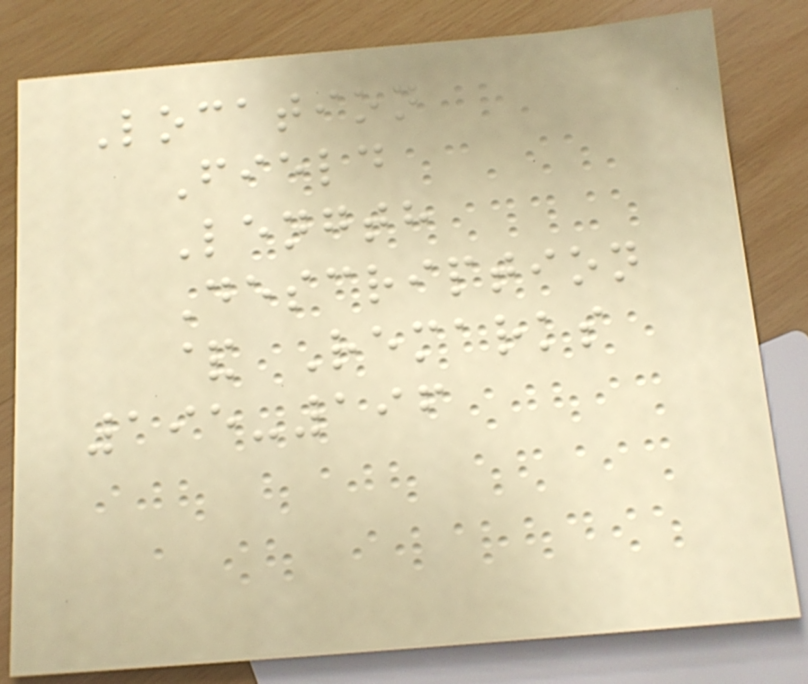Location
Field
Length
Description
& Remarks
195-196
